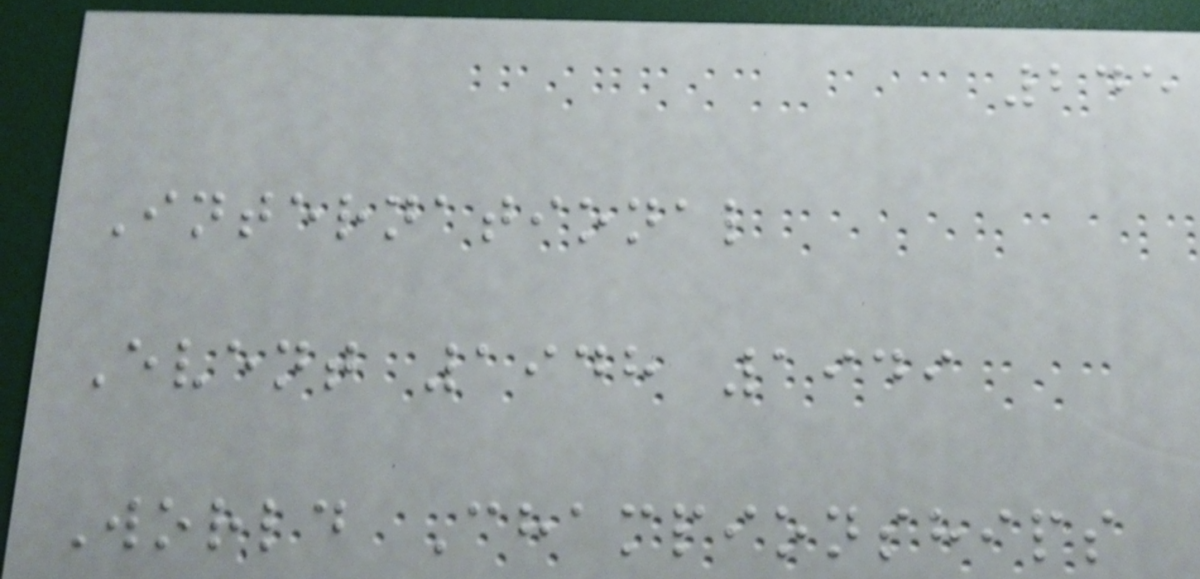245
International
Event 1948 1949
World Championships
